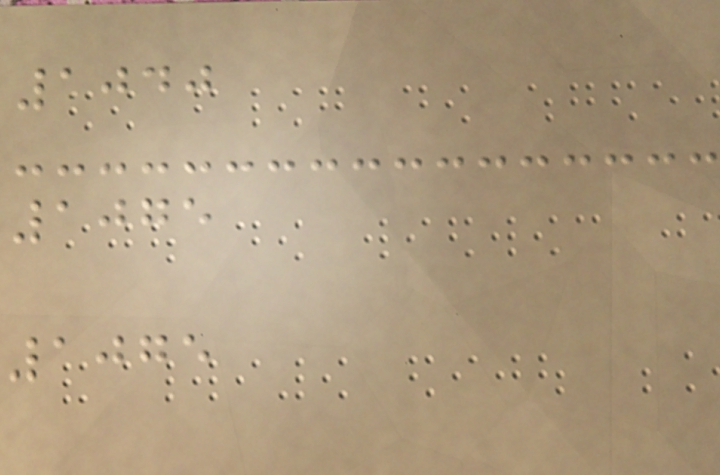1040
1075
1075
